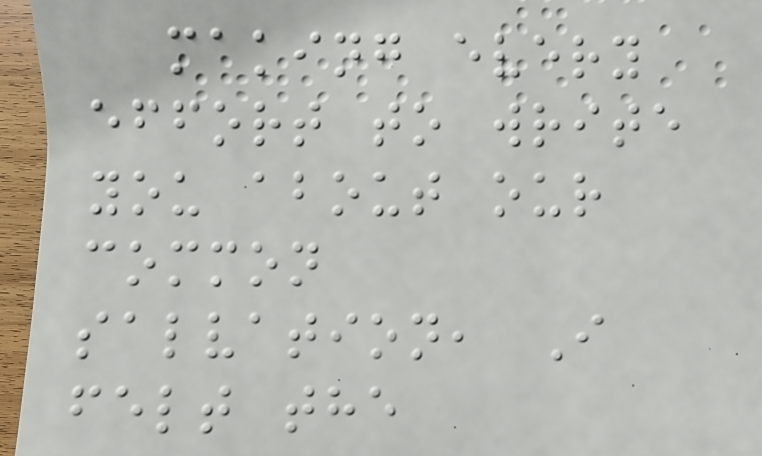making every
effort to write
you about our
common
salvation, I
felt the
